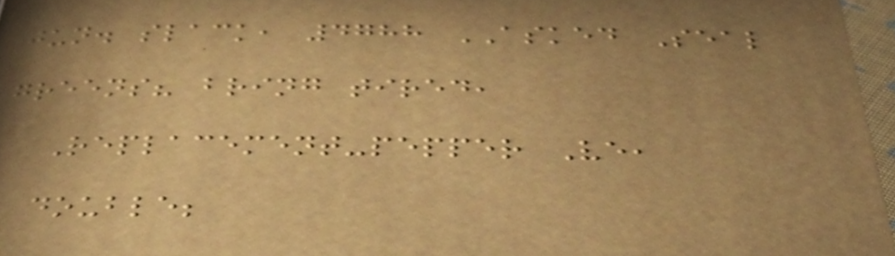jun. slack, 4788 ASKED Seal
greens? bring tired,
Replacement-pepper Ve,
double;
